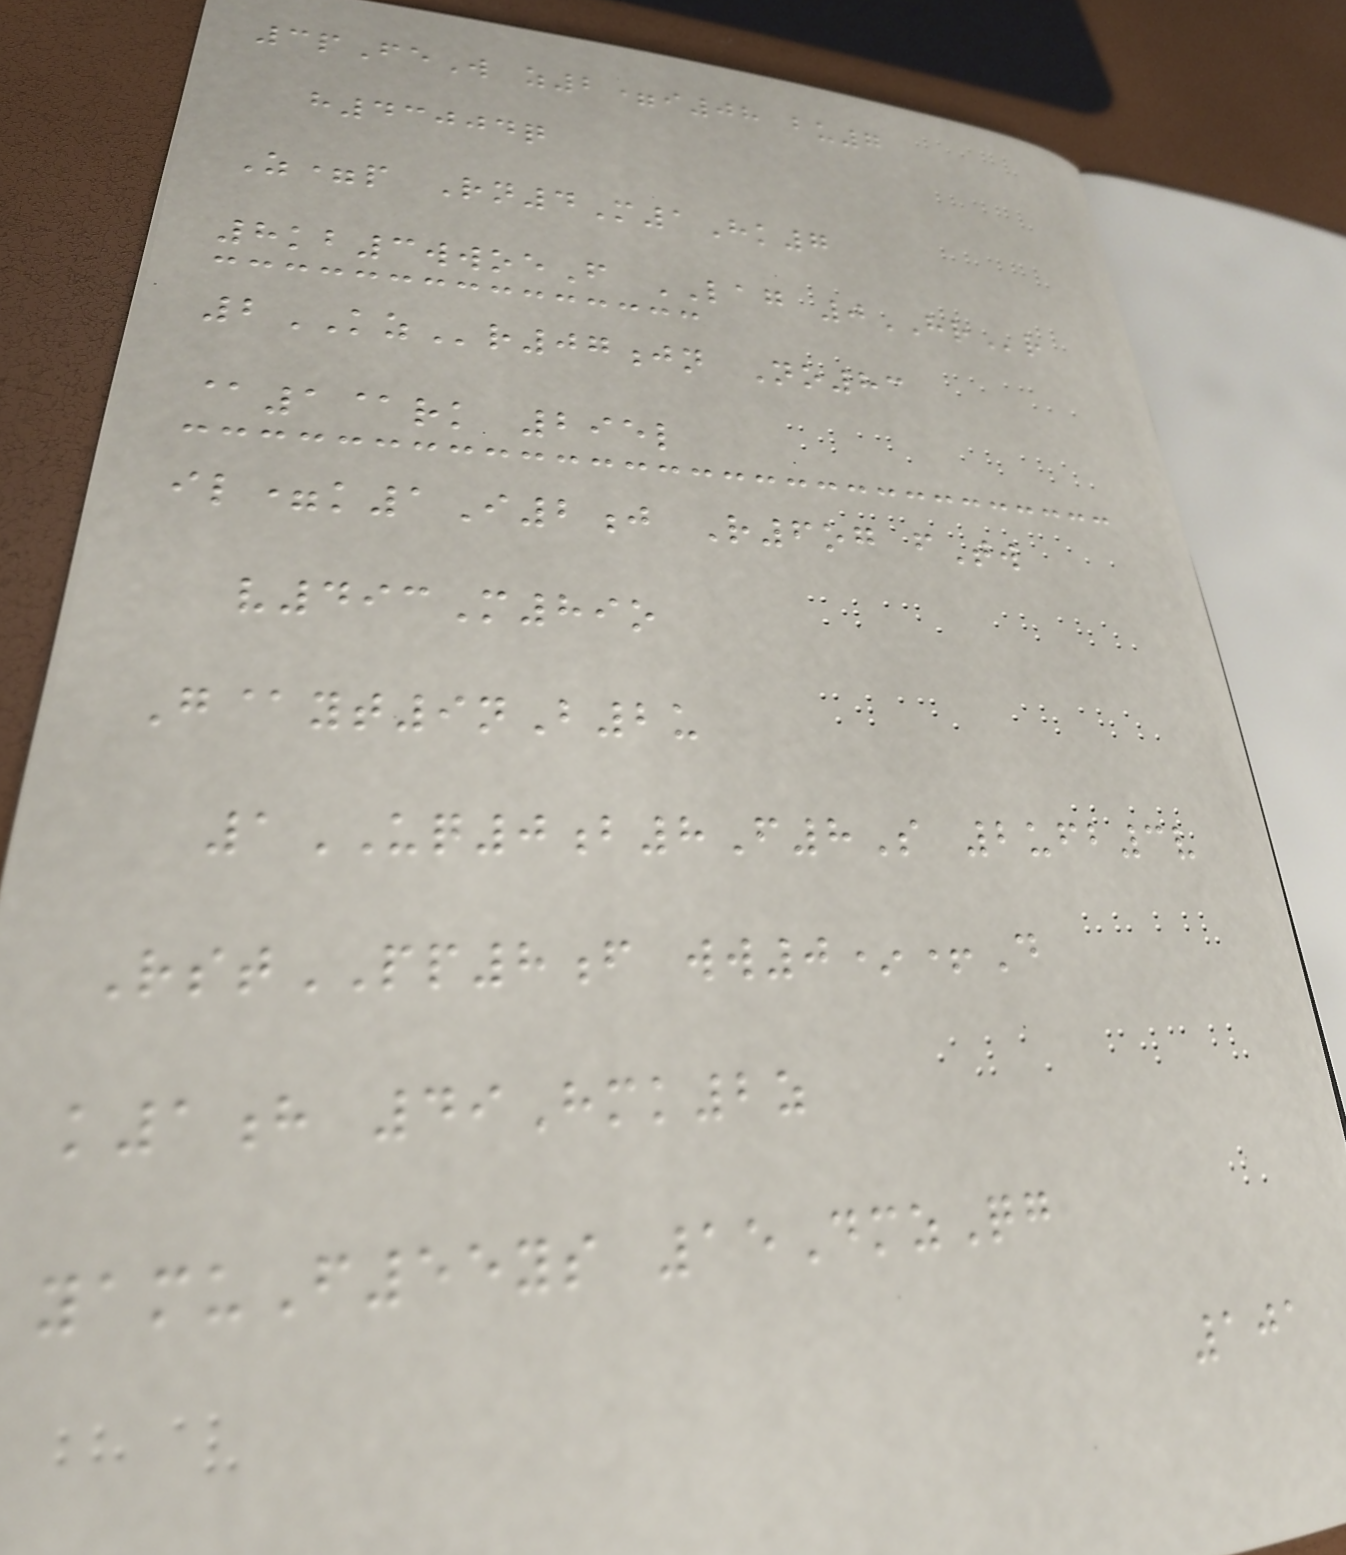3pFeW z2=i08 bu7
h43004q
Z=p Rn4M1Hk7
8kb3wwoeF LAG 0HRr
2KZr07jn No83
@1@rk 295l
il=k1I2j R6og fTw
v493M89o
G@yt9nB2u
1UQ0b8F8S 2ufb3v
RstPP8f ww0*+D
k1h 49Hmk2z
yamuF55ys 15DmzQg
101
